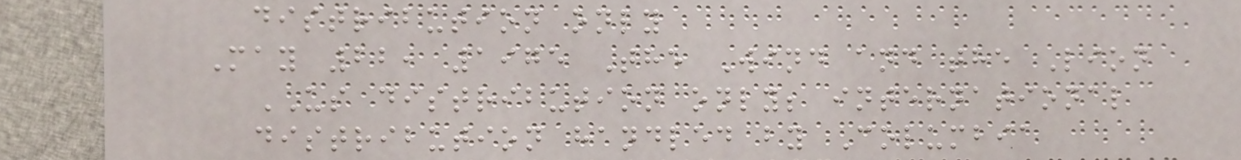distribution only
May 22, 1975 The Wind and the Lion
US distribution only; international
distribution handled by Columbia
